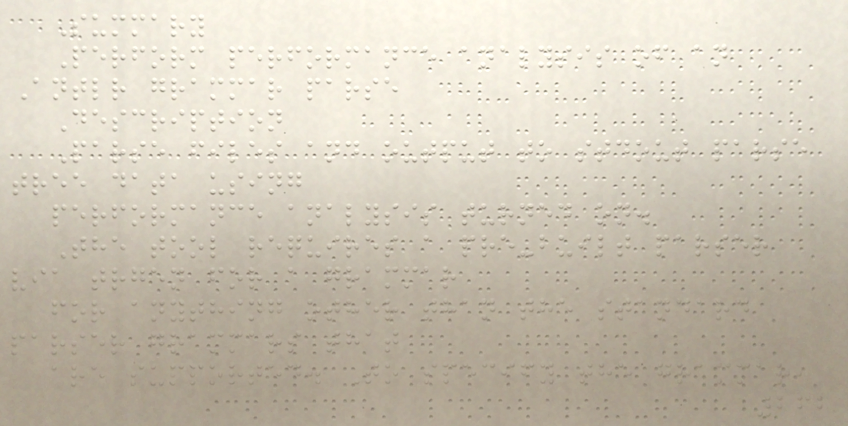Summary
Perform performance analysis of an
Antlr grammar parse
Description
Parse files and output to stdout parse
tree data using
performance analysis turned on.
The tool requires a pre-built parser
via trgen for a grammar
for anything other than the standard
parser grammars that
are supported. To specify the grammar,
262
